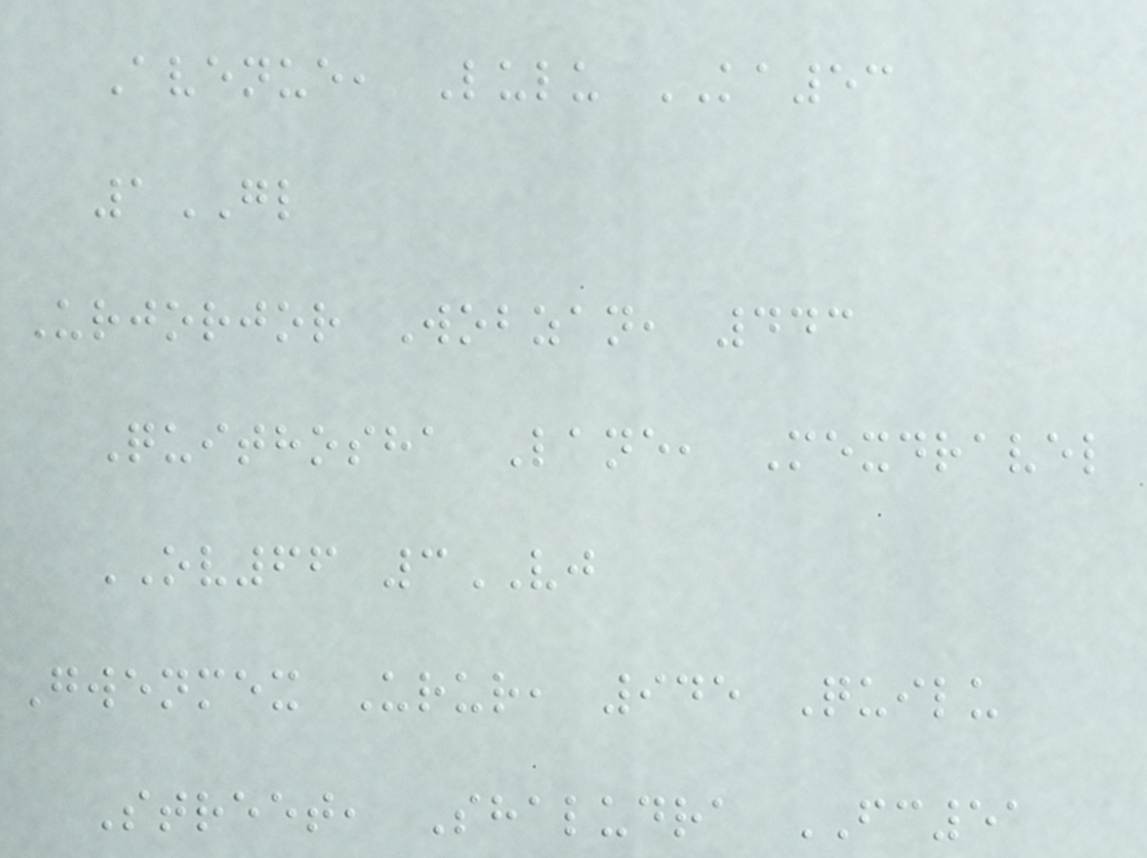Avenue, Lulu KA53
1GL
Urjorjor Wobzan, 443
Quithosha Lane, Mexdravel
OV66 3VJ
Gwenmex Urur, 945 Quilu
Street, Shaludra FC51
